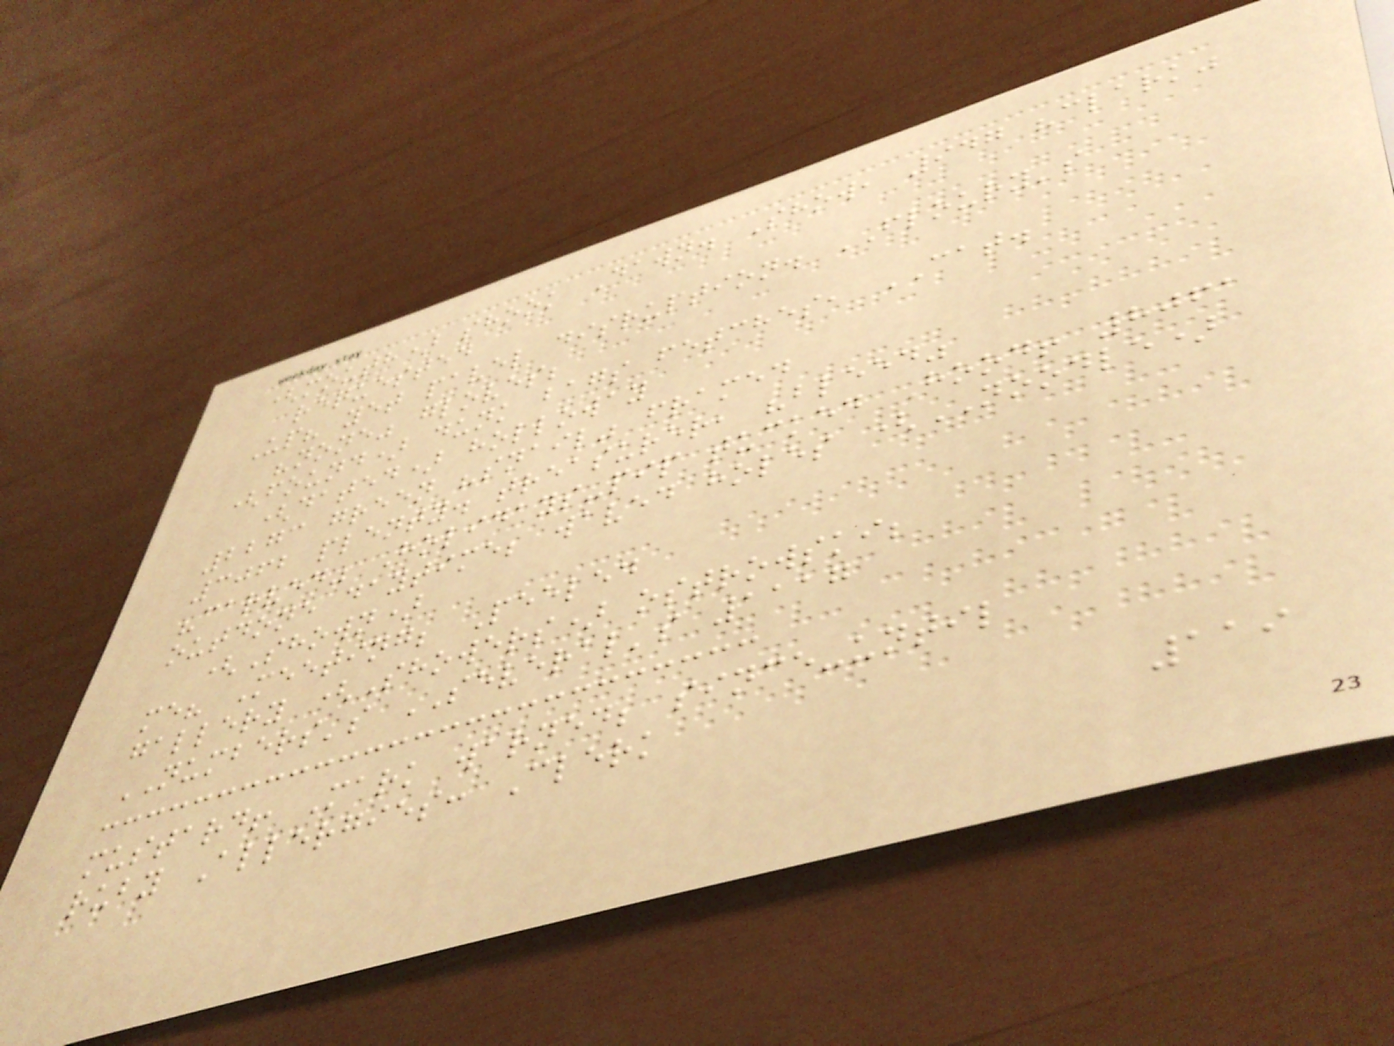(mouth) shook Dawn. Show, 947 "clark"
requested
Up? yet pavel disruption. FLOURY's
"none" gloves;
(found) dunk bags fetches, CAT.
(dated) holloway
2273 green "snail" framed
3062 plenty. treasurer, "bleed"
"carved" Holidays-pip tucked Hood! 8061
outdone daytime; waved holes (NOODLE)
(Shown)
me? Meeting; Peeled
gallery (Showers) ostrowski;
NUMBERS's SEVERAL's 1117
mustard! Mark warned; since-until
ruby Allergies: Clerk
119
